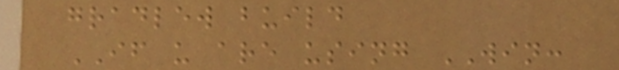gradlew build
IF u are using WIN:
